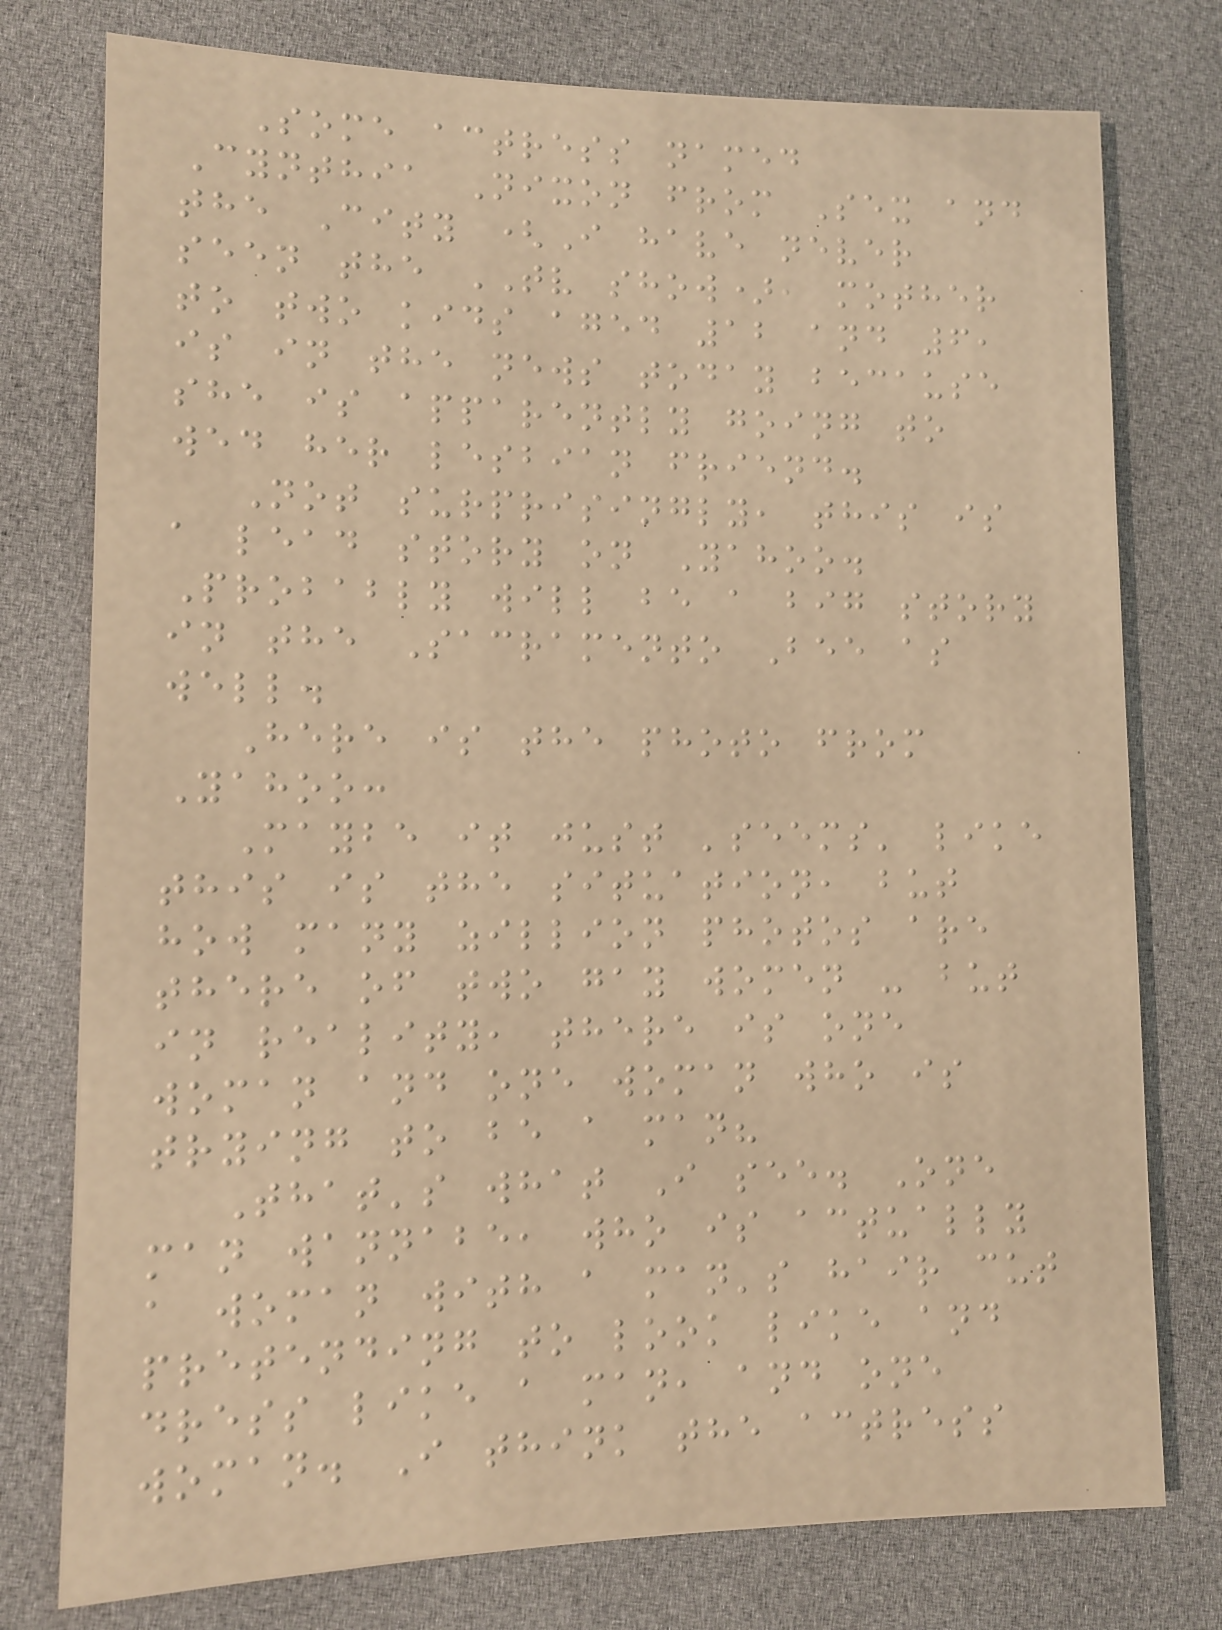Some actress named
Cynthia Nixon from Sex and
the City (I have never
seen the TV show), mother
to two kids aged 12 and 6,
is in the news today because
she is apparently going to
wed her lesbian friend.
Not surprisingly, this is
a lead story on Yahoo.
Probably will be a big story
in the Sacramento Bee as
well.
Here is the photo from
Yahoo:
Maybe it just 'seems' like
this is the situation, but
how many zillion photos are
there of two gay women - but
in reality, there is one
woman and one woman who is
trying to be a man?
That's what I see. One
man wannabe, who is actually
a woman with a man's hair cut
pretending to look like and
dress like a man, and one
woman. I think the actress
